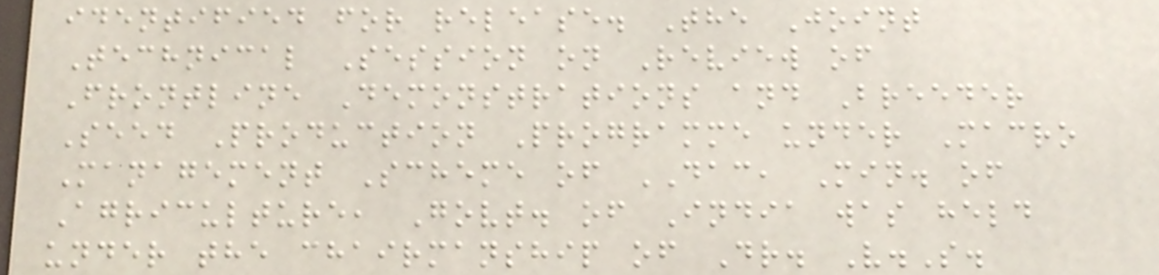identified for release. The Joint
Technical Session on Review of
Frontline Demonstrations and Breeder
Seed Production Programme under Macro
Management Scheme of DAC, Min. of
Agriculture, Govt. of India was held
under the chairmanship of Dr. V.S.
